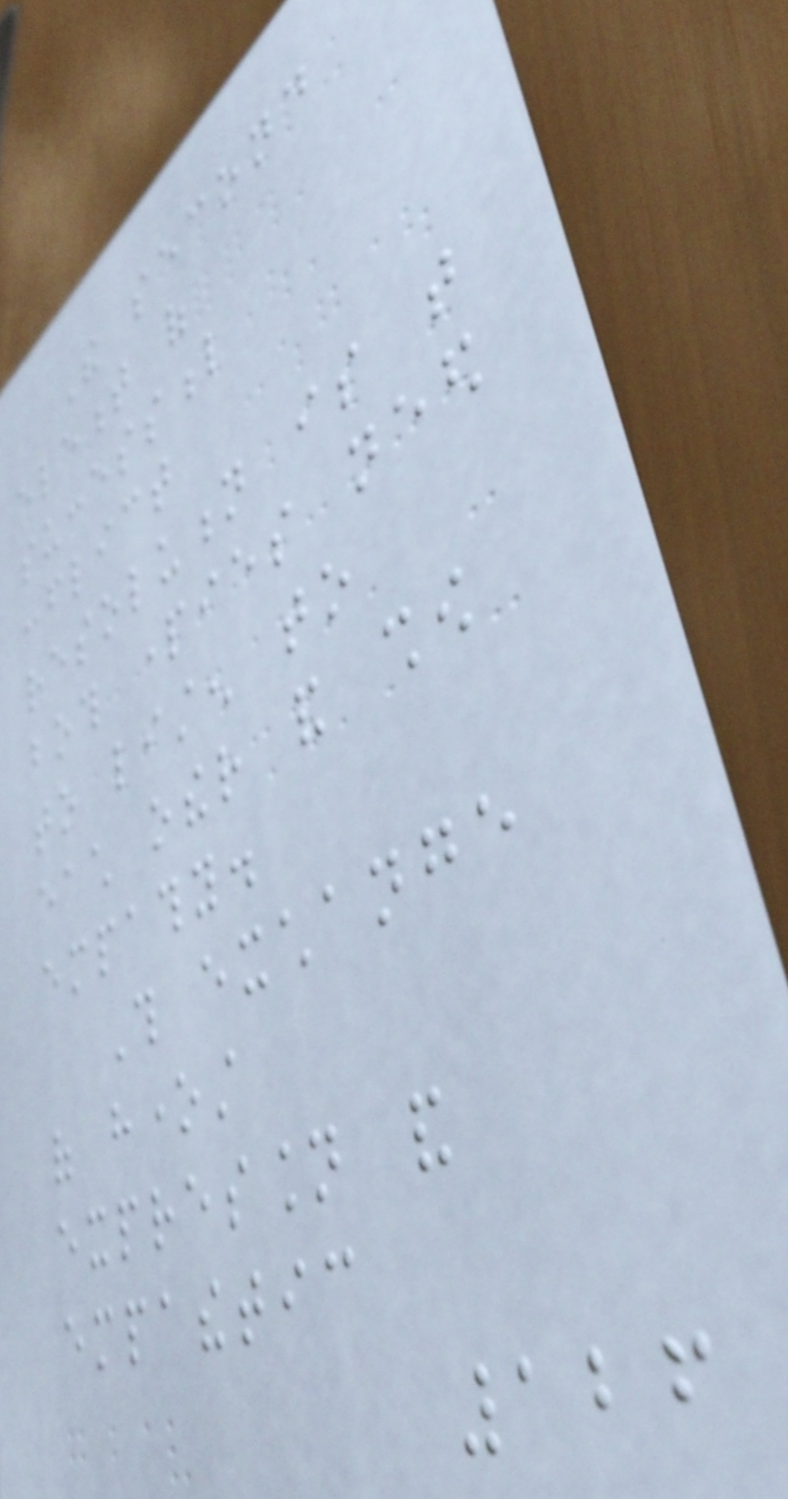The second
element of
successful
conflict
resolution is that
both parties need
to listen to
each other and show
empathy.
This exchange
of honest
expression and
empathetic
126
